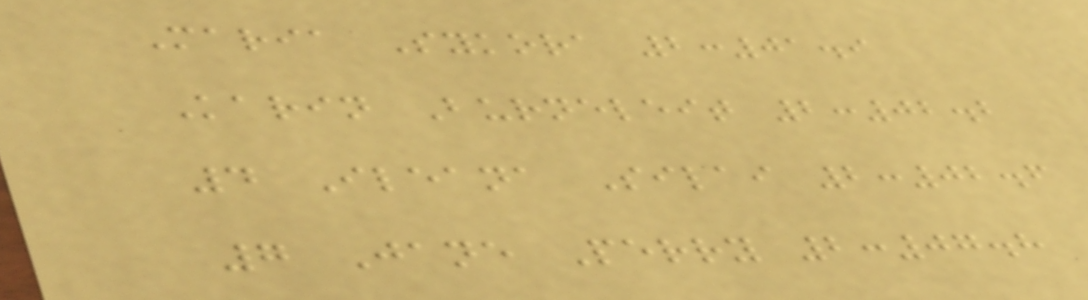Maria Sykora 2:01.9
Karin Burneleit 2:02.2
4 Ileana Silai 2:02.6
7 Jane Perry 2:07.8
